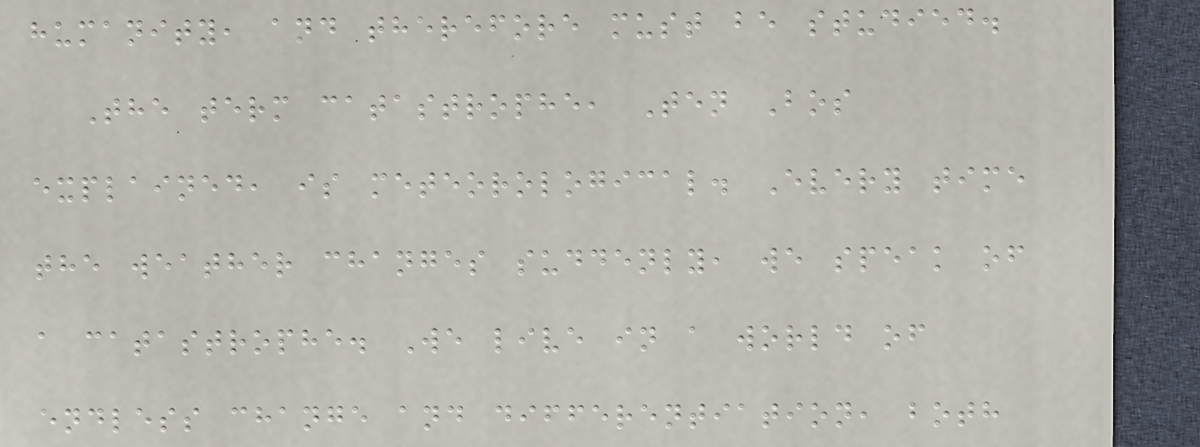humanity, and therefore must be studied.
The term catastrophe, Ten Bos
explained, is meteorological. Every time
the weather changes suddenly, we speak of
a catastrophe. We live in a world of
endless change and differentiation, both
